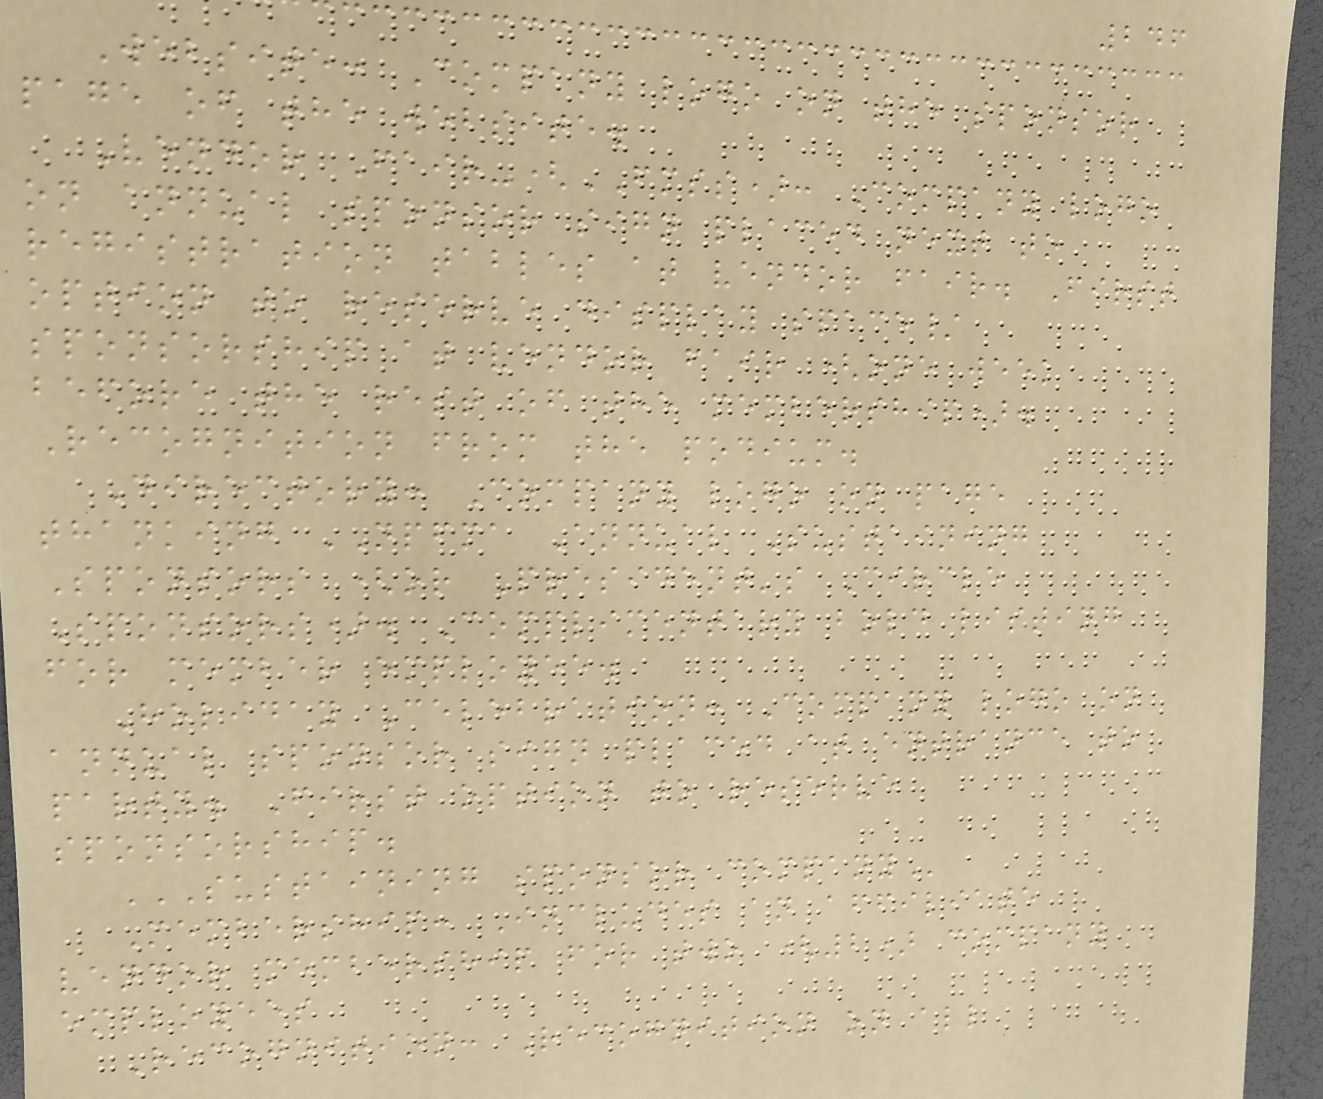246
Website: Company logo on the sponsor
page of the website.
Vendor Fair-(FMSS): Company logo
on annual sponsor sign placed next to
registration tables at vendor fair. First
option to reserve display space/
sponsorship at vendor fair (one week
before the rest of the membership).
Recognition from the podium.
Directory: Company logo on page
thanking NPFMA Annual Sustaining
Sponsors (or President's Circle
Sponsors). Complimentary bold listing
for member employee.
Holiday Celebration: Company logo on
annual sponsor sign placed at entrance to
party. First option to reserve
sponsorship.
SUSTAINING SPONSOR COMPANY
Membership: Includes an affiliate
vendor membership for two (2) company
employees
Recognition: Recognition on all
